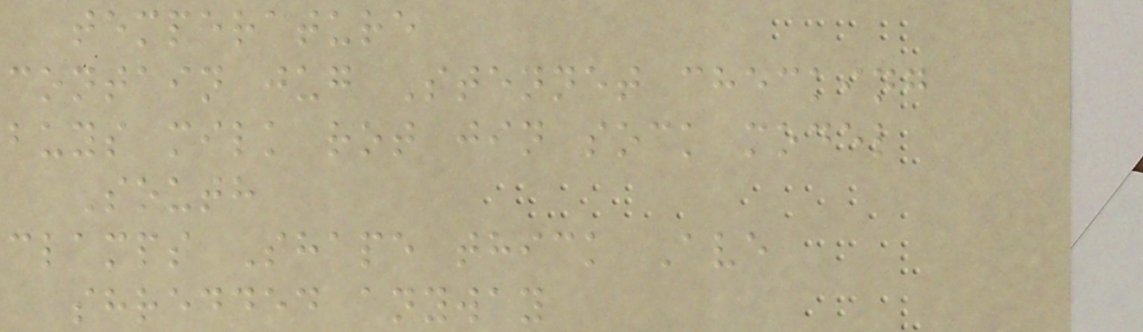temperature
contain jug Stennet checking
buys milk rot jin sock model
South
clamps Shape thick Ave
shredded anyway
